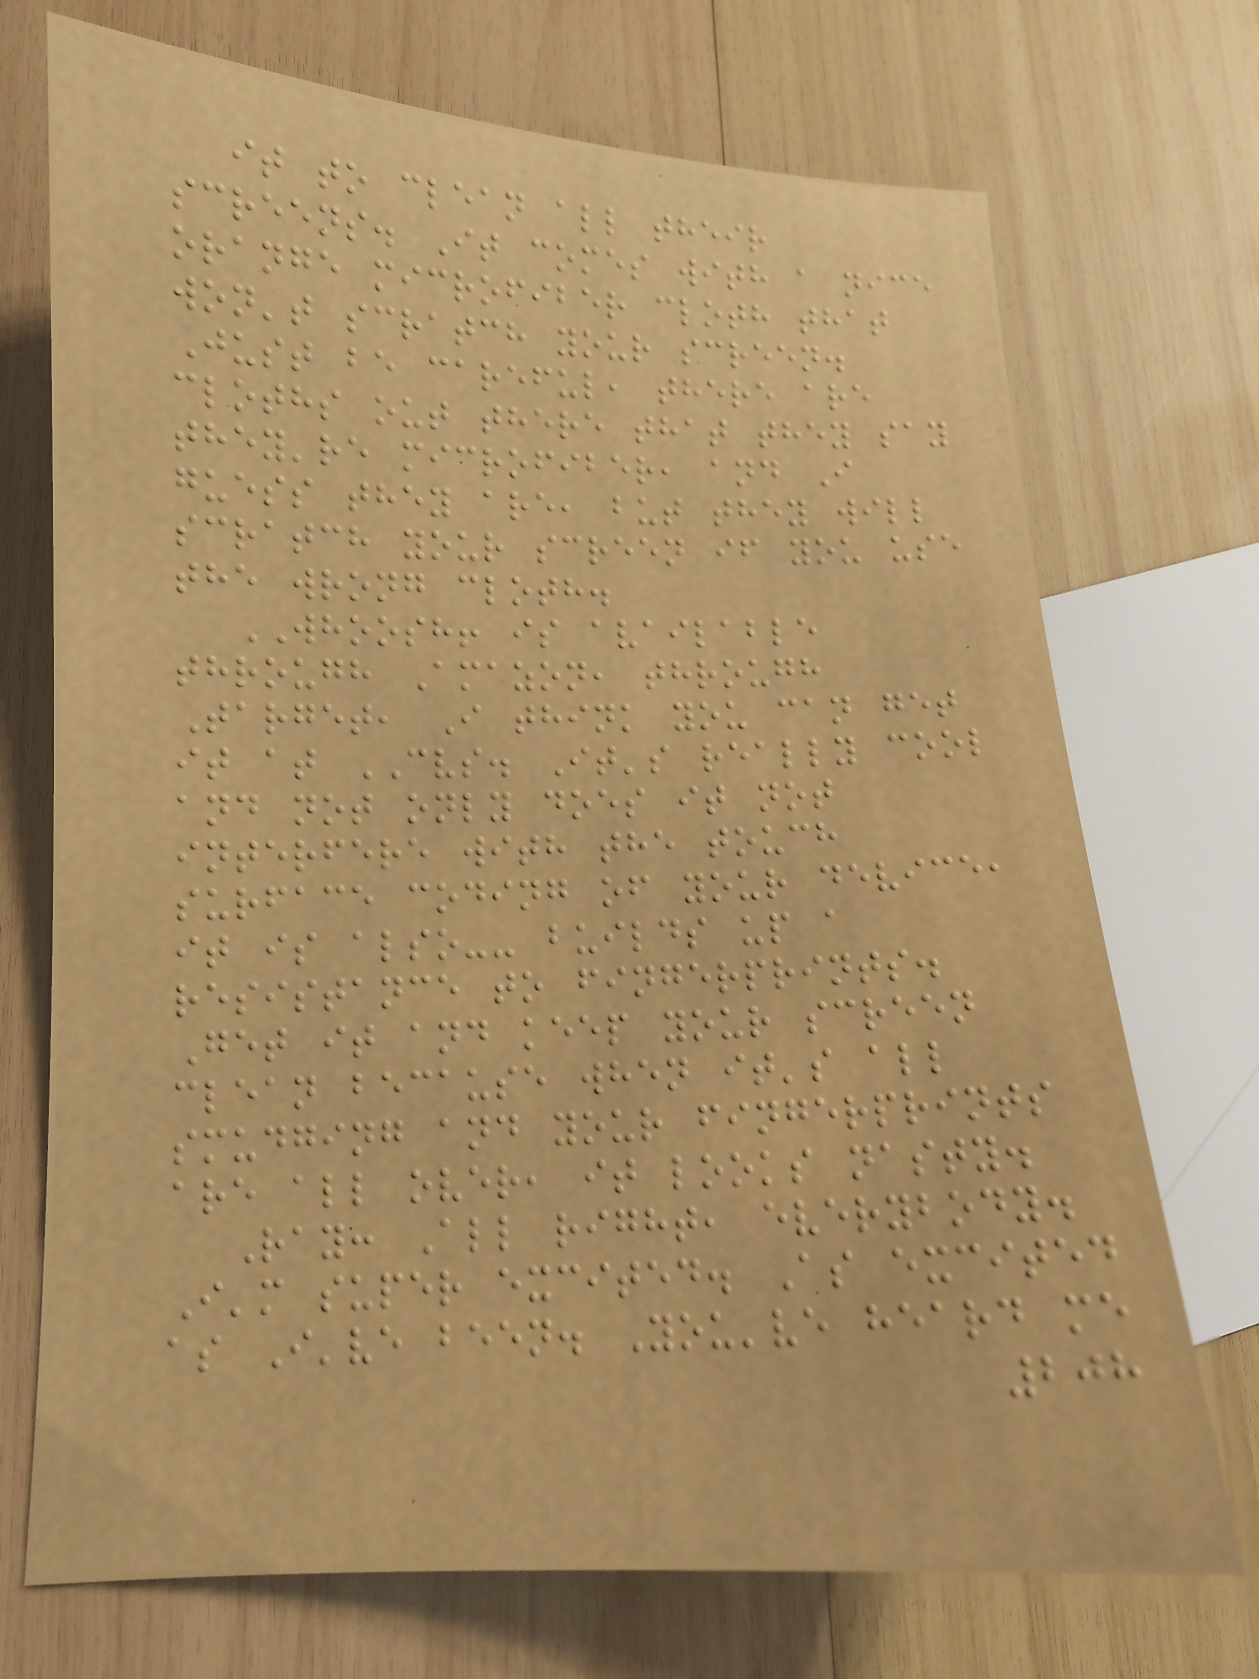it to clean all their
screens. It comes with a nice
orange microfiber cloth that
won't scratch your screen.
Just be careful, there are
cloths out there that they say
they're microfiber, and I
guess they are, but they will
scratch your screen if you use
the wrong cloth.
WHOOSH! is available
through Amazon, through
Target, I think you can get
it at CVS. It's really cool
and not only does it not
interfere with the touch
surface coding of your device,
it is also-- builds up a
resistance to fingerprints.
Get it and keep your screen
clean because when it's all
smudging and your fingerprints
are all over, it looks nasty.
Ray: All right, everybody.
I'm super excited. As excited
as I've been. You've heard me
208
